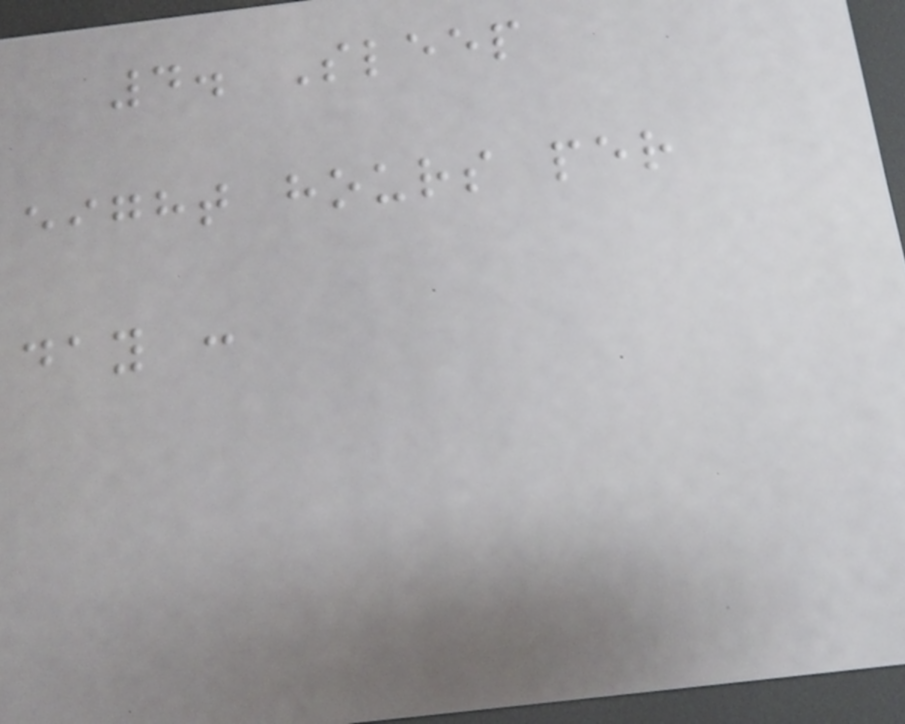4. Sleep
eight hours per
day :
